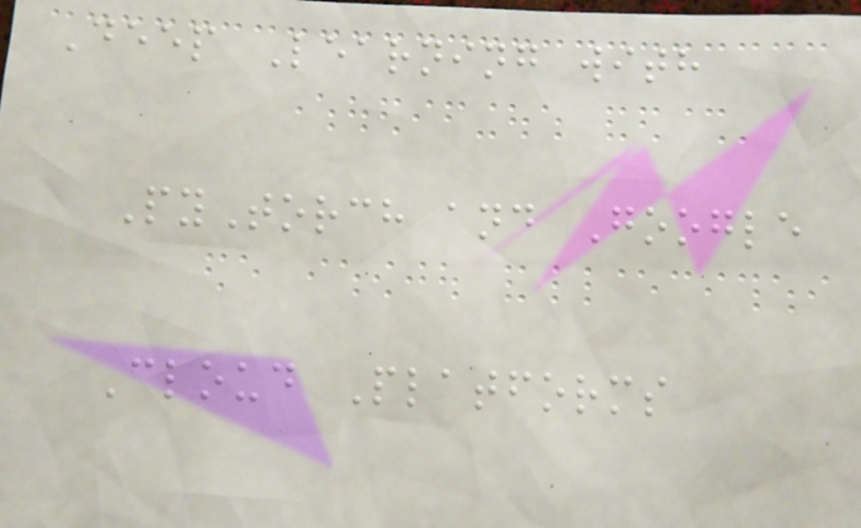Deep Learning with
PyTorch and Google
Cloud Platforms
